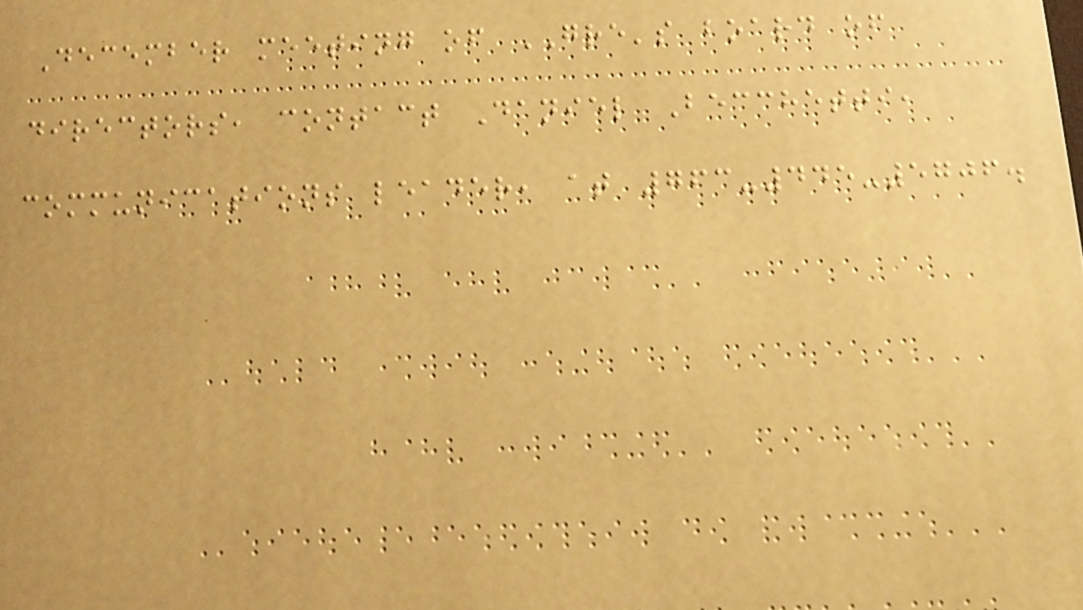December meeting of GRE's board of
directors, contact Daniel Becchetti,
communications leader, at 763-445-5706.
